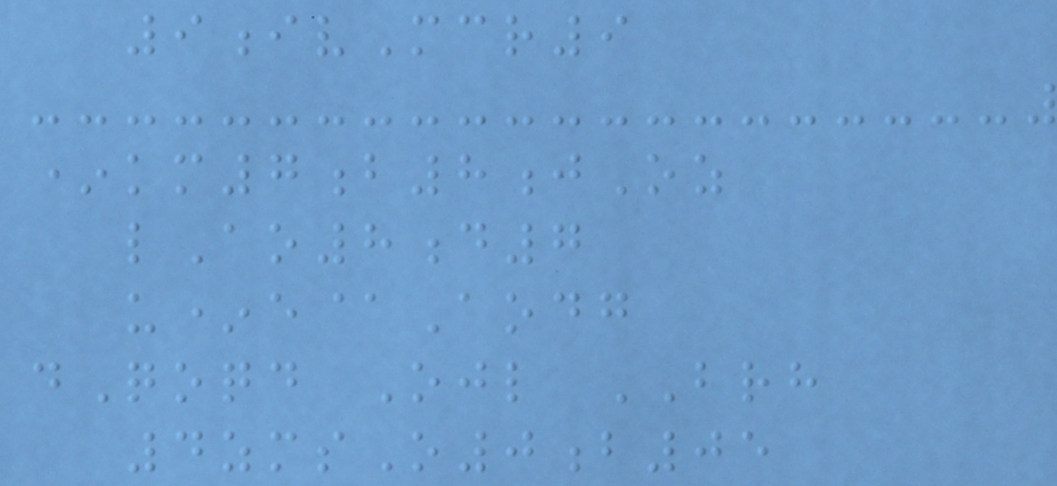9ivMcr9
*km7b8jOz
lAo8d7
u*e@Aodg
dQoqd Ojl BRH
4zmsO0b05
